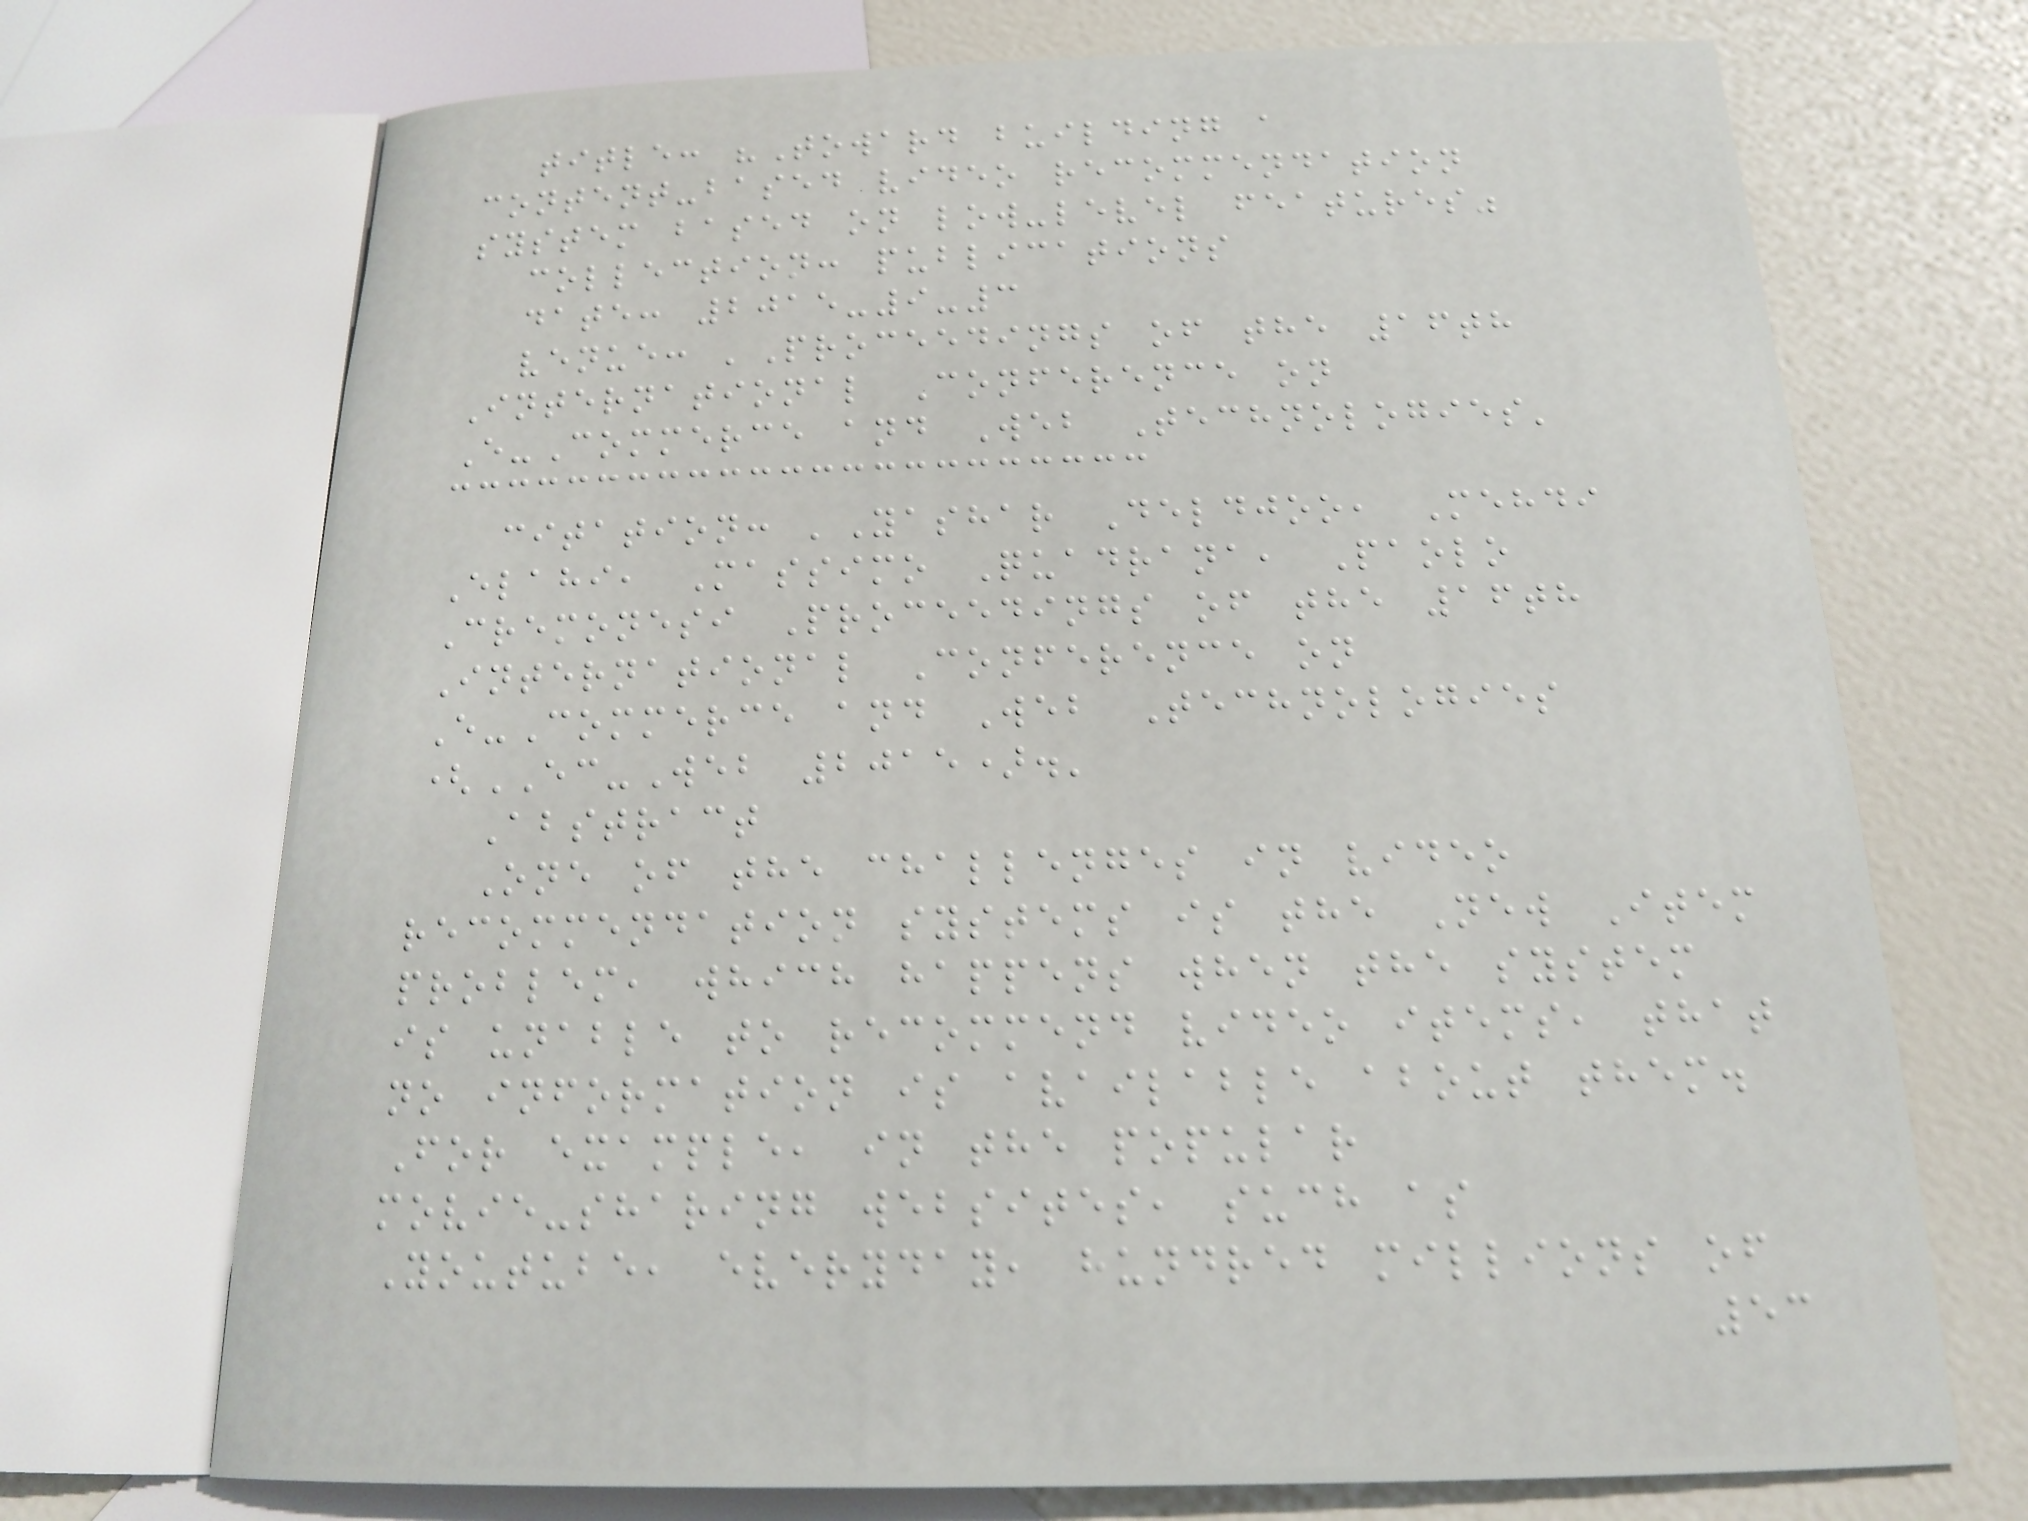title: "Toward building a
content-based video recommendation
system based on low-level features"
collection: publications
date: 2015-9-3
venue: 'Proceedings of the 16th
International Conference on
E-Commerce and Web Technologies'
citation: 'Yashar Deldjoo, Mehdi
Elahi, Massimo Quadrana, Paolo
Cremonesi Proceedings of the 16th
International Conference on
E-Commerce and Web Technologies
(EC-Web 2015).'
Abstract
One of the challenges in video
recommendation systems is the New Item
problem, which happens when the system
is unable to recommend video items, that
no information is available about them.
For example, in the popular
movie-sharing websites, such as
Youtube, everyday, hundred millions of
53
